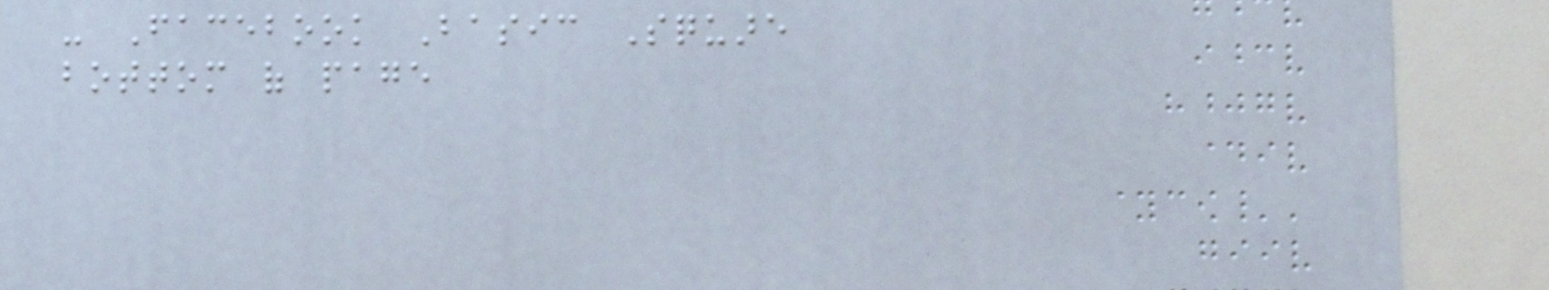- Facebook Basic Square
bottom of page
